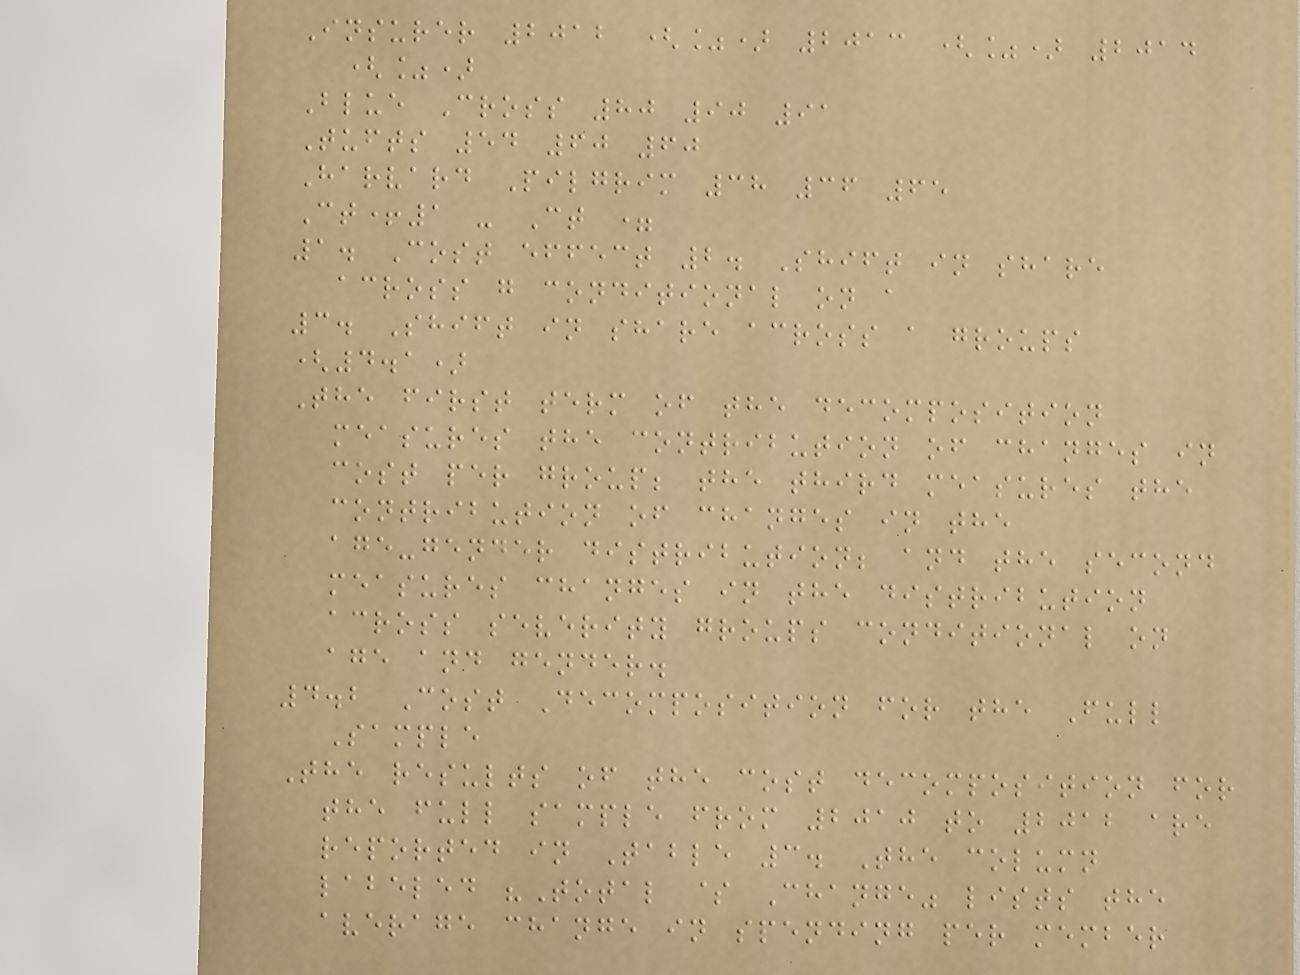Insurer 2012 (%) 2013 (%) 2014
(%)
Blue Cross 80 90 91
Tufts 54 60 60
Harvard Pilgrim 38 36 65
Ct+1 - Ct =
1. Cost effect 2. Shift in share
across g conditional on a
3. Shift in share across a groups
(4.1)
The first term of the decomposition
measures the contribution of changes in
cost per group; the third measures the
contribution of changes in the
age-gender distribution; and the second
measures changes in the distribution
across severity groups conditional on
age and gender.
4.2 Cost Decomposition for the Full
Sample
The results of the cost decomposition for
the full sample from 2010 to 2012 are
reported in Table 3. The column
labeled "Total $ Change" lists the
average change in spending per member
